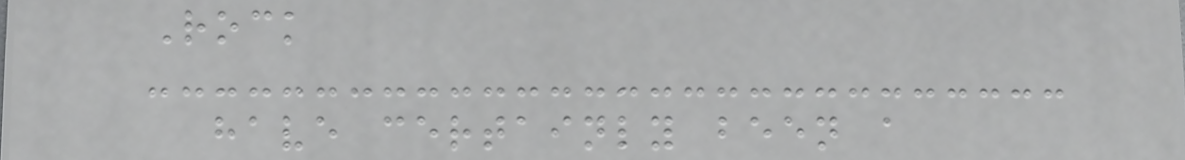Rock
have certainly been a
